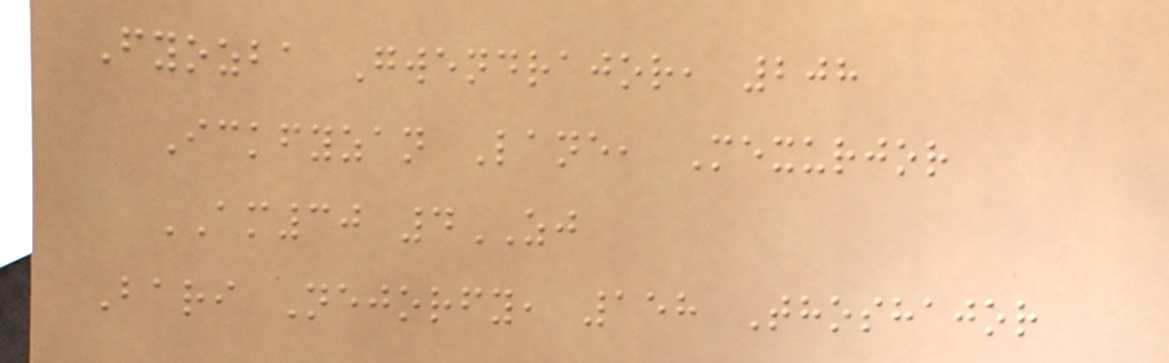Fyozba Gwendrajor, 208
Ickfyzan Lane, Mexurjor
AM30 4ZJ
Bari Nejorfy, 158 Thoshajor
